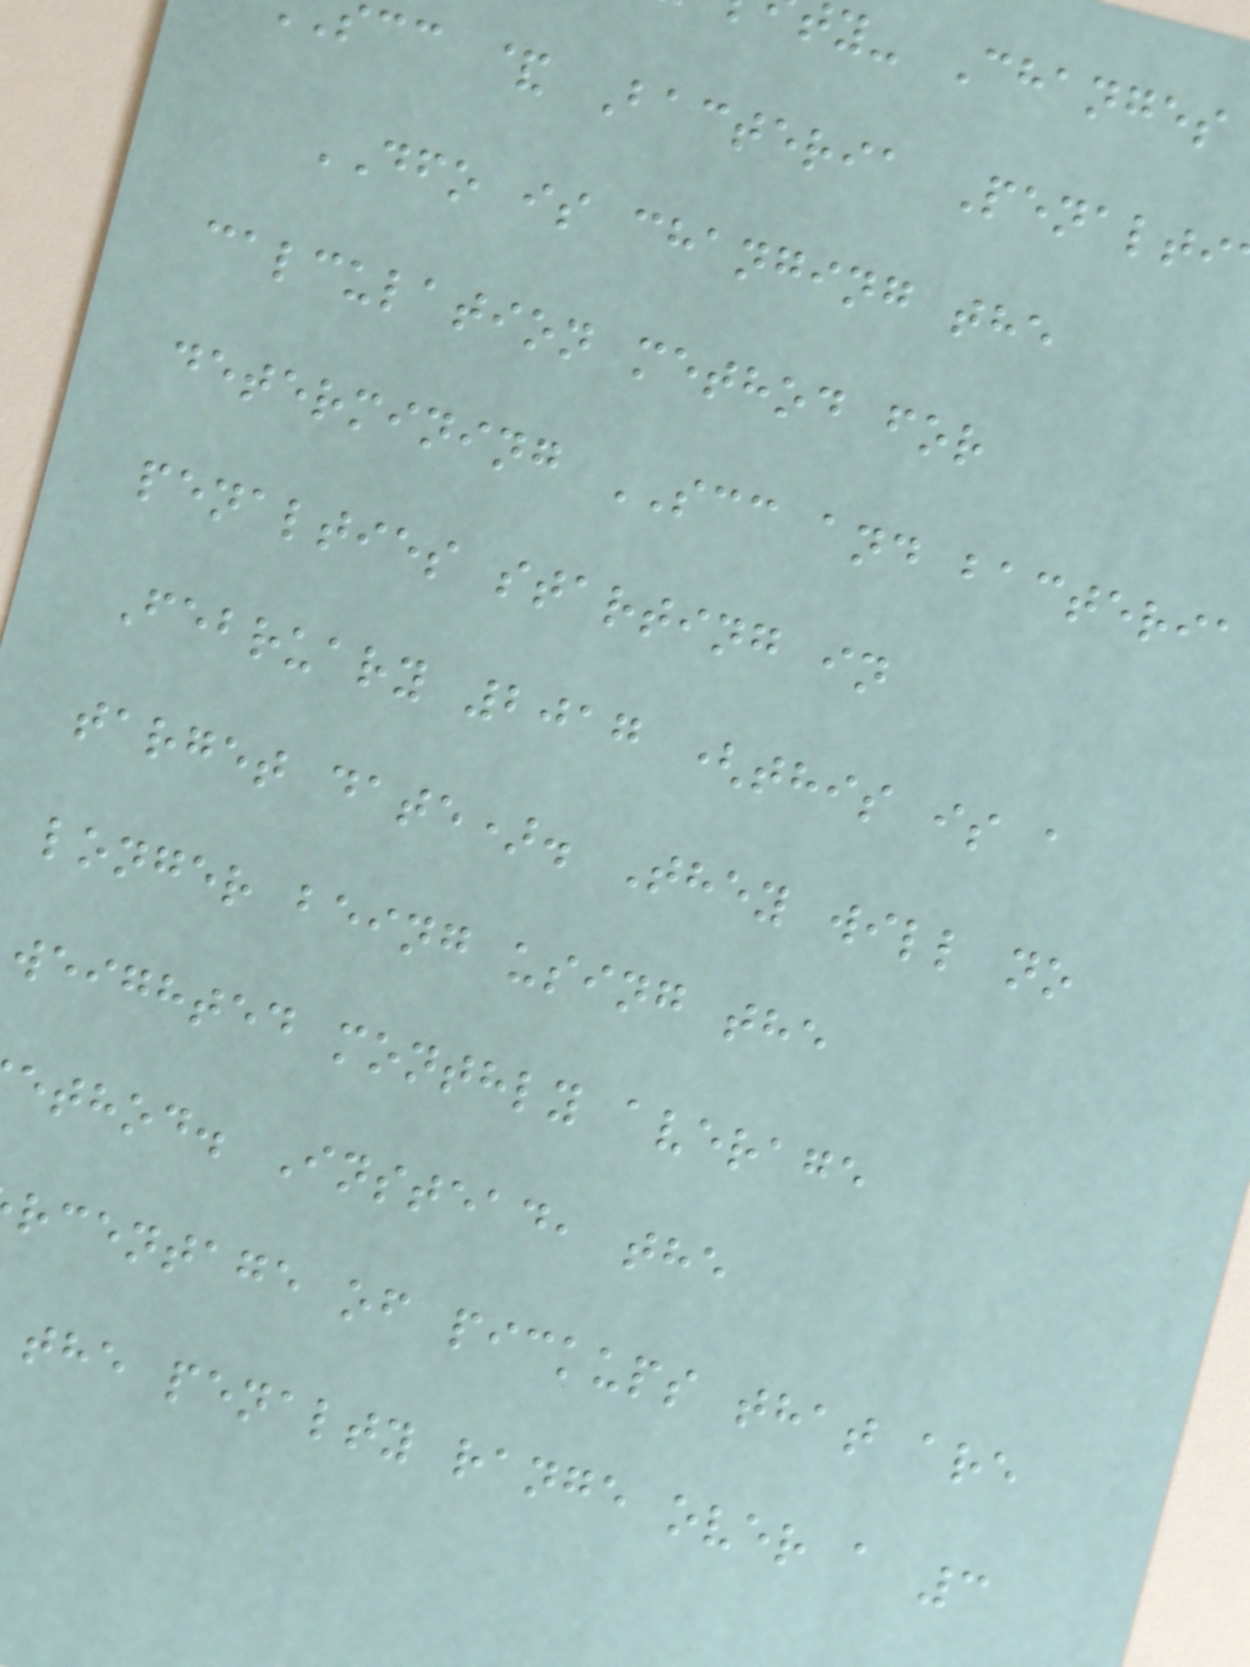y- Changes
cc & Bacteria Penalti
DFO is changing the
calculation method for
determining SCC and bacteria
penalties starting in
February 2017 (this is a
target date). They will no
longer being using the
weighted monthly average
ethod. Instead, the
rcentage of pickups that are
the penalty range over a 3
